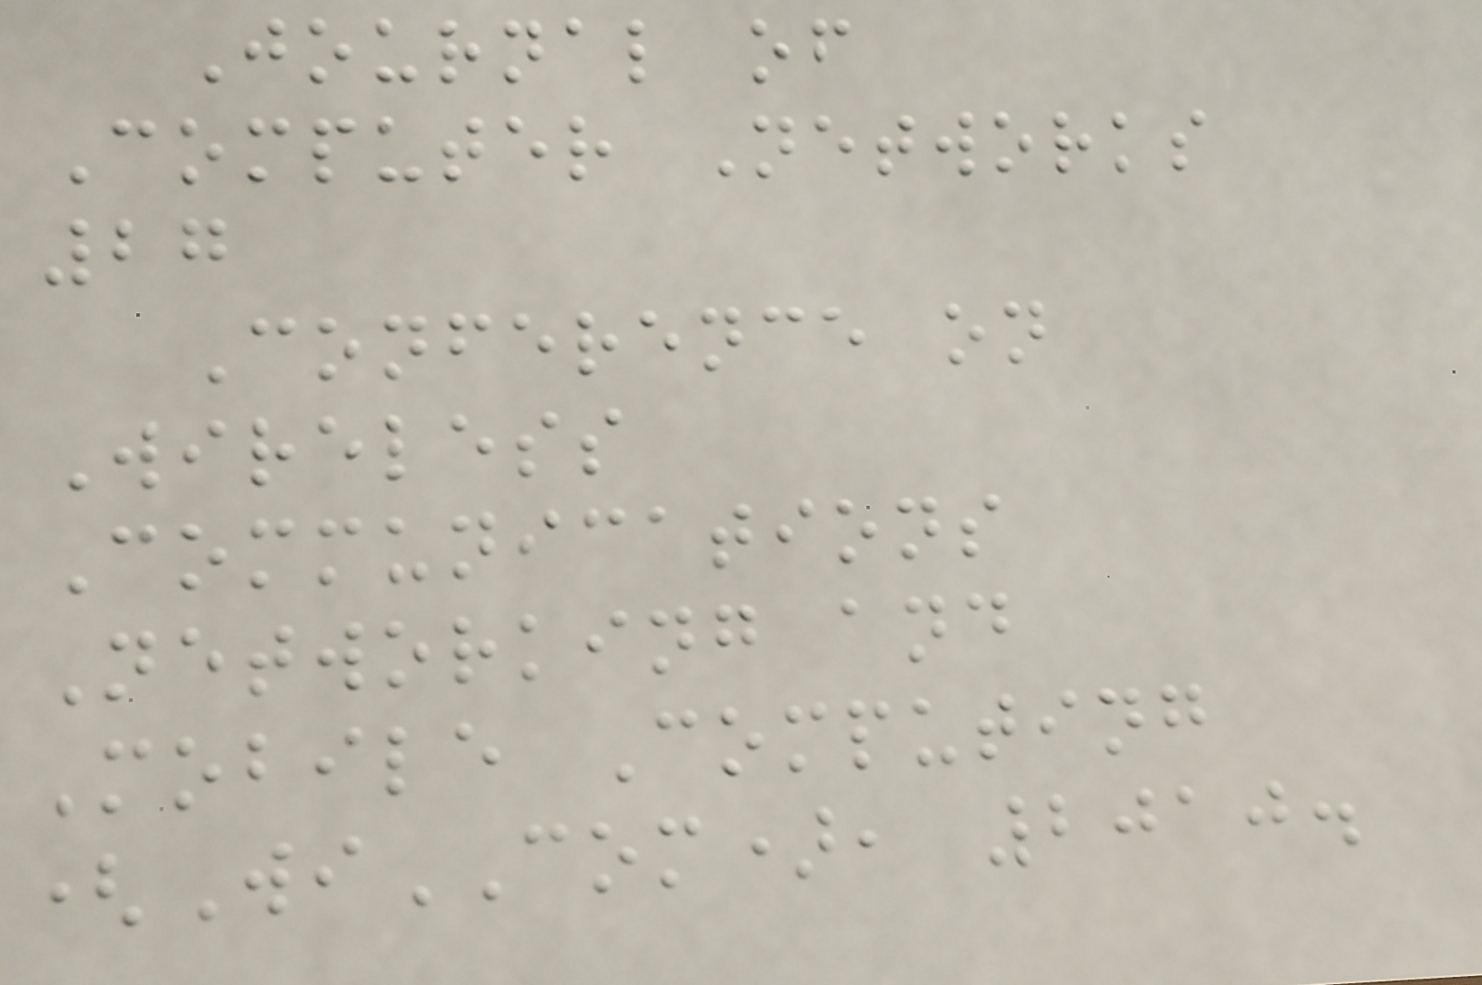Journal of
Computer Networks
27
Conference on
Wireless
Communications
Networking and
Mobile Computing
(WiCOM), 2010.
